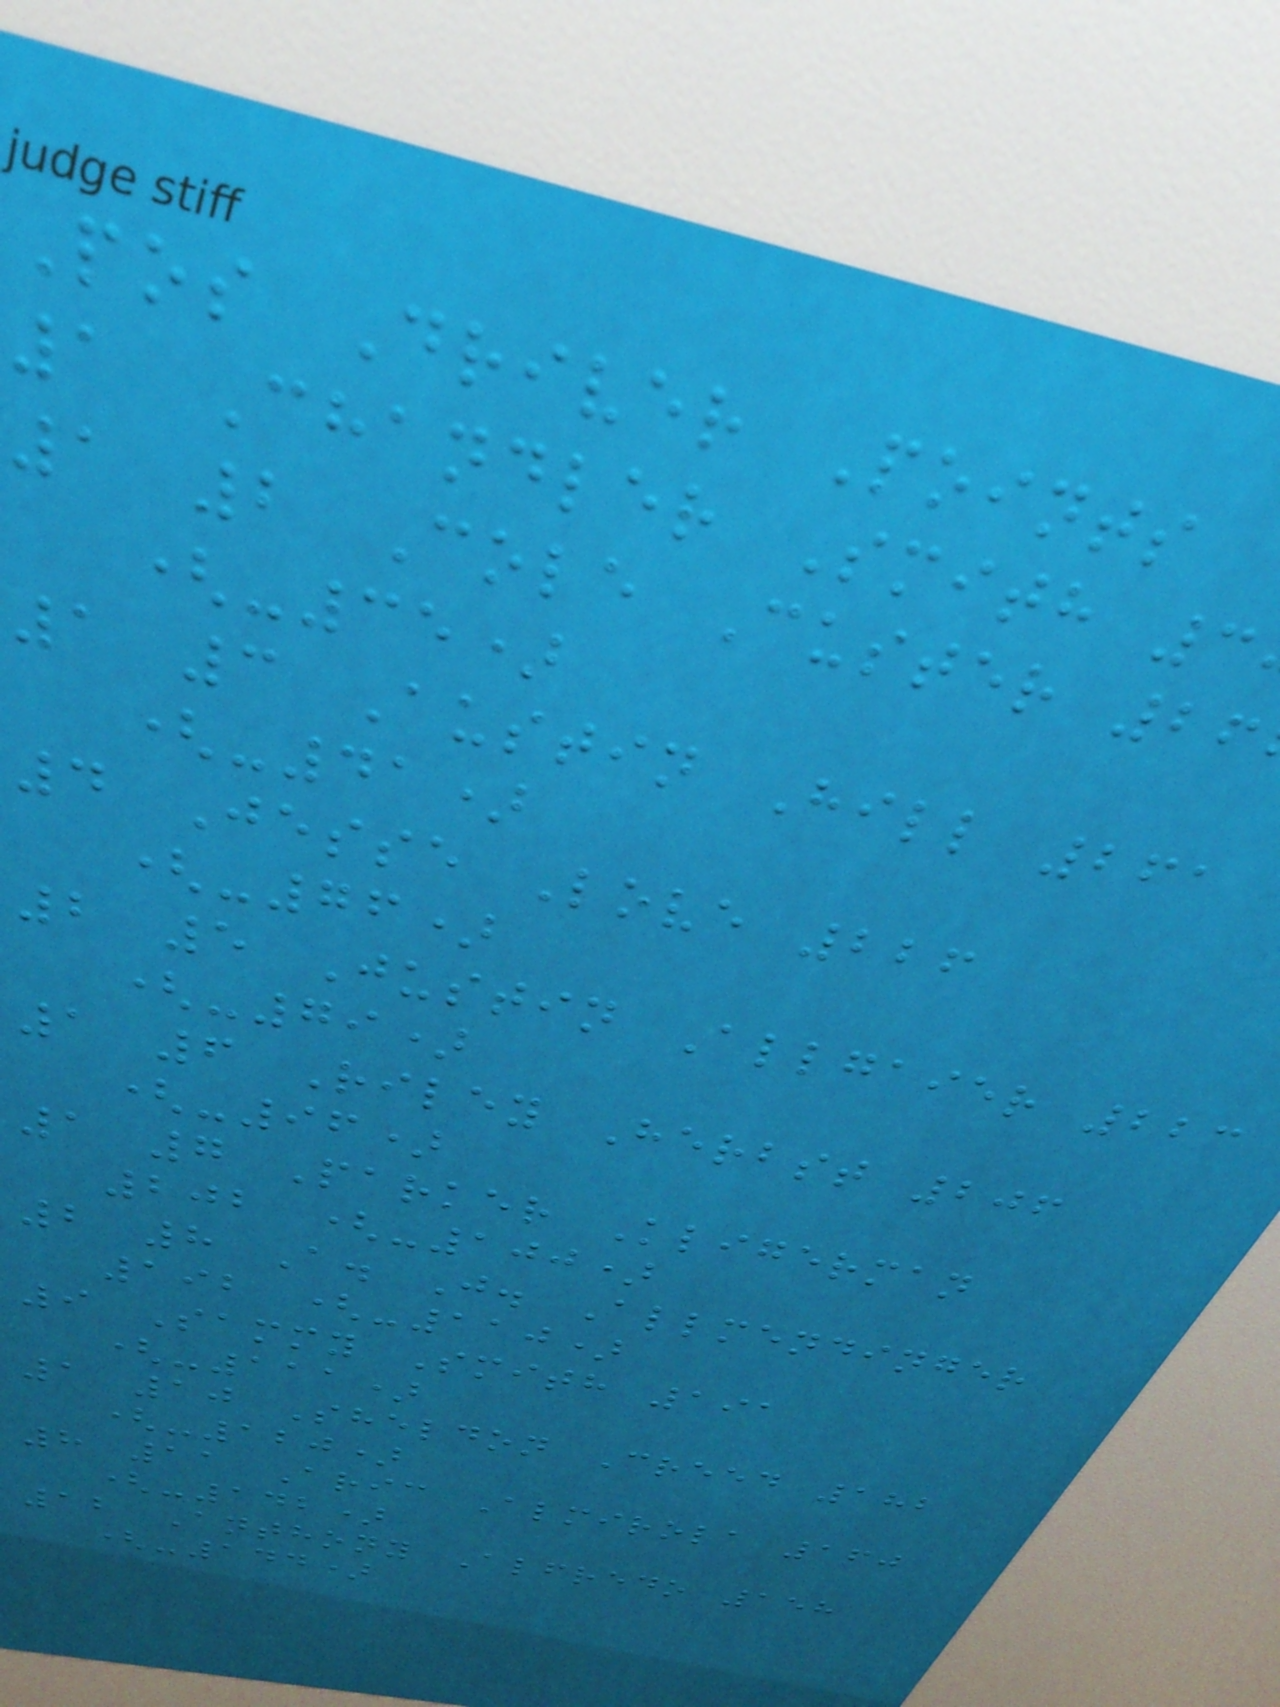Pos Driver Points
1 Chandler Smith 3
1 2 Cole Custer 26
(-35)
1 3 Austin Hill 261
(-41)
4 Jesse Love 226
(-76)
2 5 Justin Allgaier 223
(-79)
1 6 Riley Herbst 206
(-96)
1 7 Parker Kligerman
202 (-100)
2 8 A. J. Allmendinger
192 (-110)
9 Sammy Smith 191
(-111)
1 10 Sheldon Creed 182
(-120)
8 11 Aric Almirola 160
(-142)
12 Anthony Alfredo 158
(-144)
